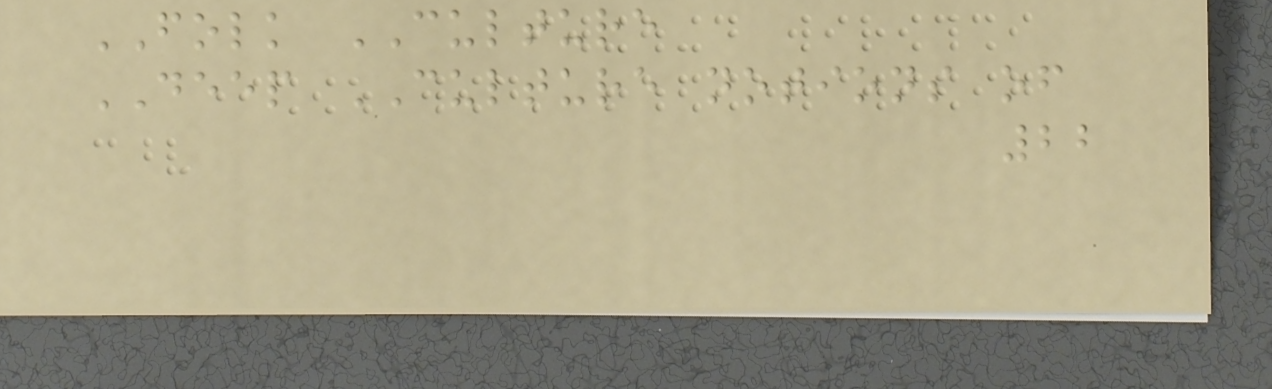FOLK CULTURE
DEEP CULTURE notions of
22
